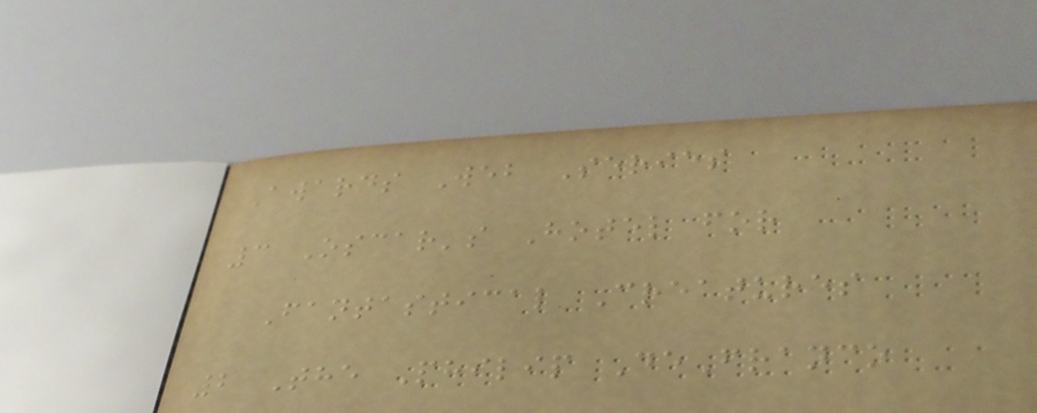Awards Web Series
3 Oscar's Hotel for
Fantastical Creatures
2 The Philip DeFranco
